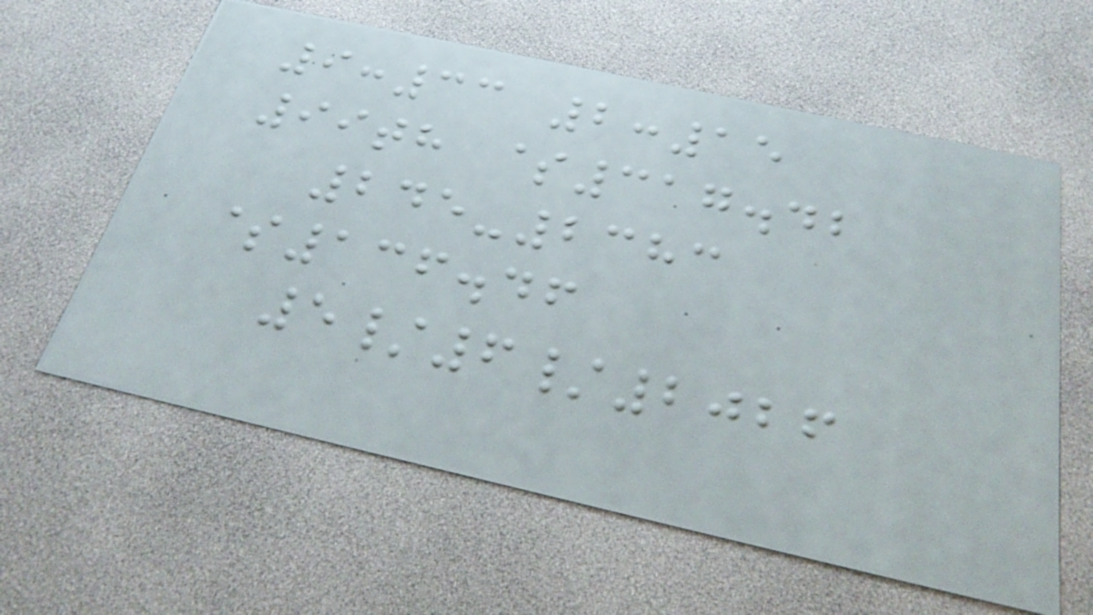9:33 2:15
99th $317.42
245-2383
$136.46
5/6/2026
